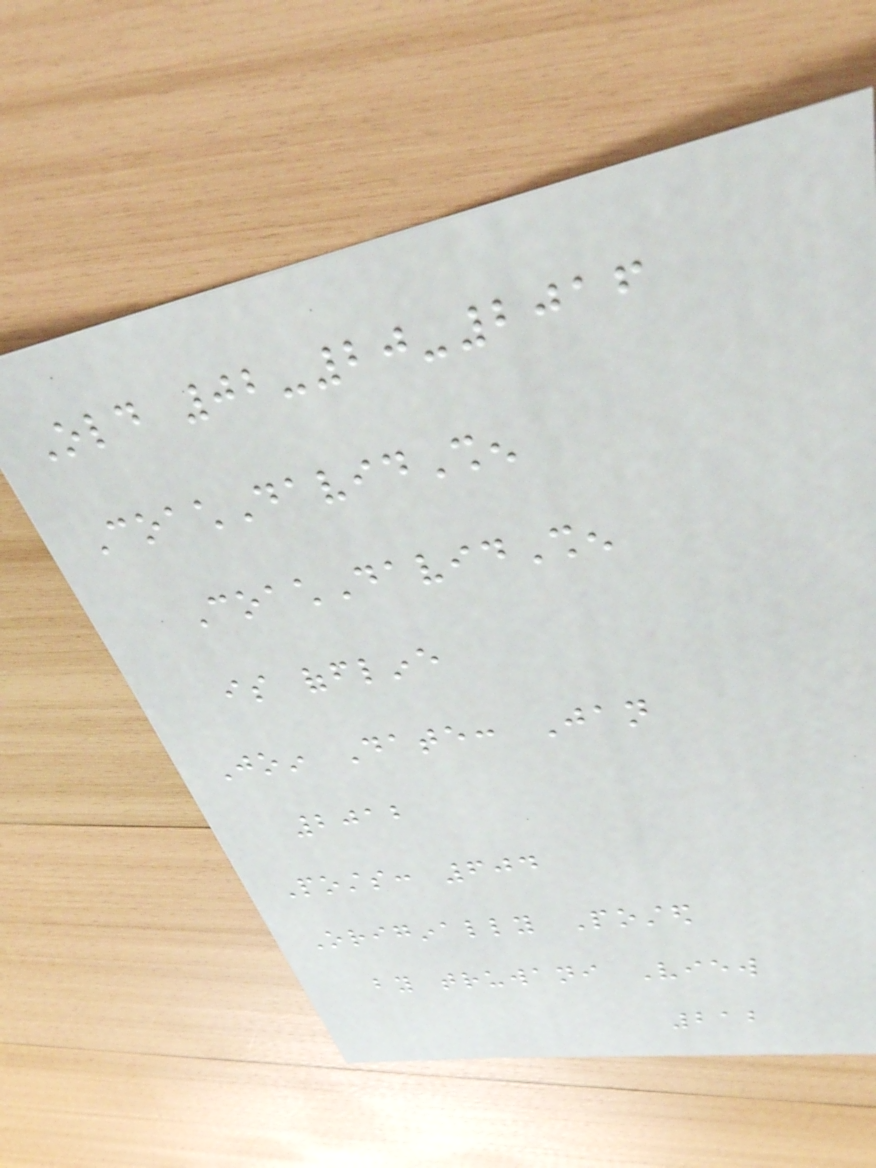Old 02-20-2016
CoachDavidShen
CoachDavidShen
is offline
Join Date: Jan
2012
Posts: 604
Originally Posted
by truwani View
212
